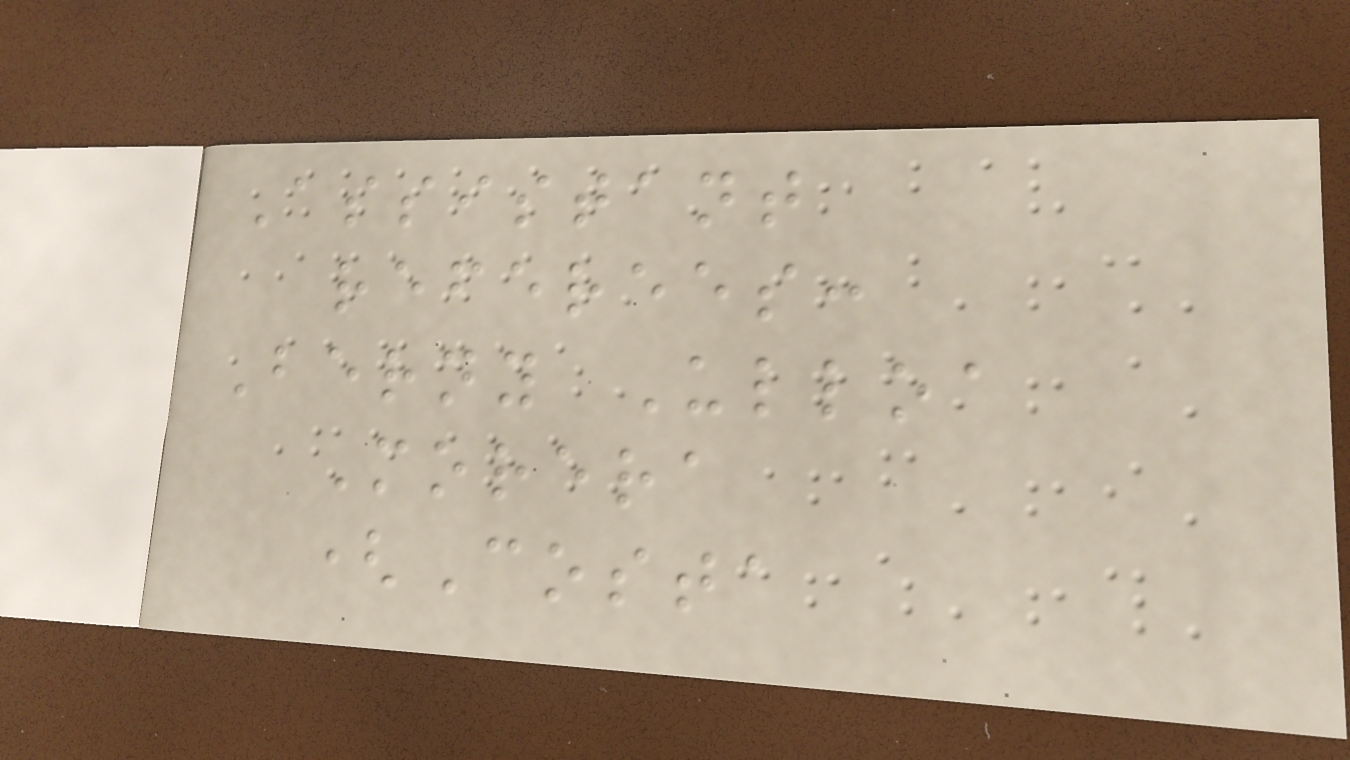Assistant
referees:
Berny Ulloa
Morera
(Costa
